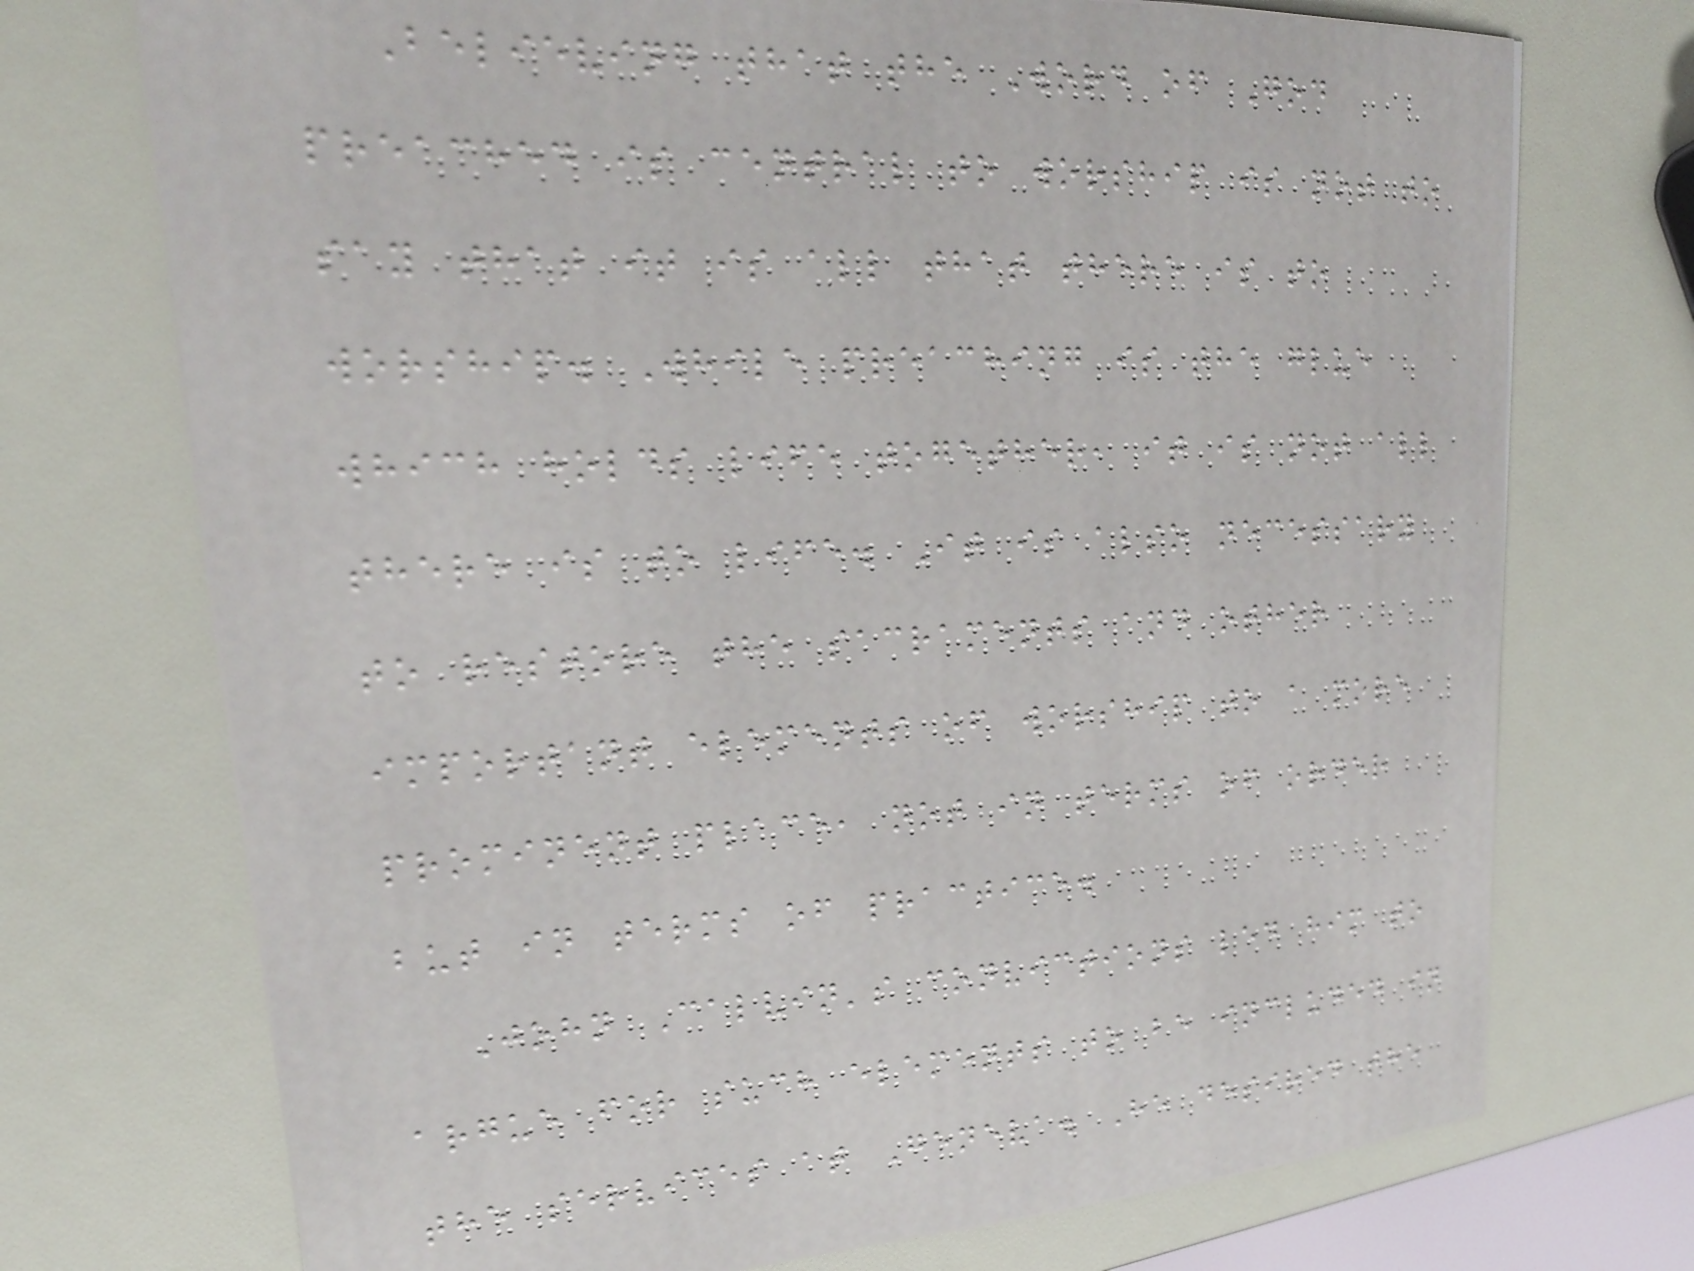Believing that the Word of God
preached is central to worship is not to
say that it is all that there is to
worship. While preaching is the glue
which holds life together, it is not all
there is to life. It is also necessary
to restore the sacraments and other
important elements of worship to a more
prominent place, not in terms of order
but in terms of practice.
John Calvin's convictions led him to
argue for such elements to be included in
the services at Geneva. He desired the
